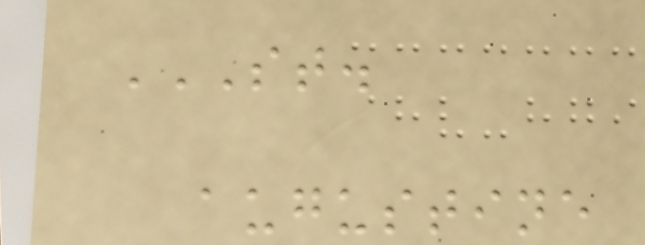ST.
AUGUSTINE
